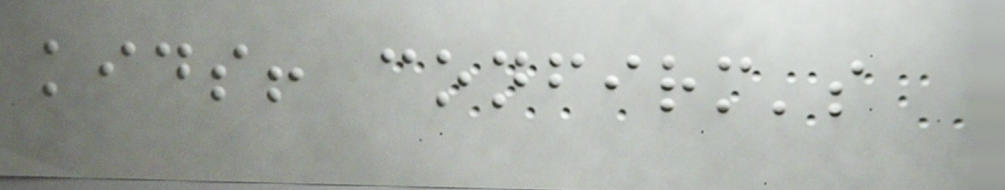kids! confirm's
